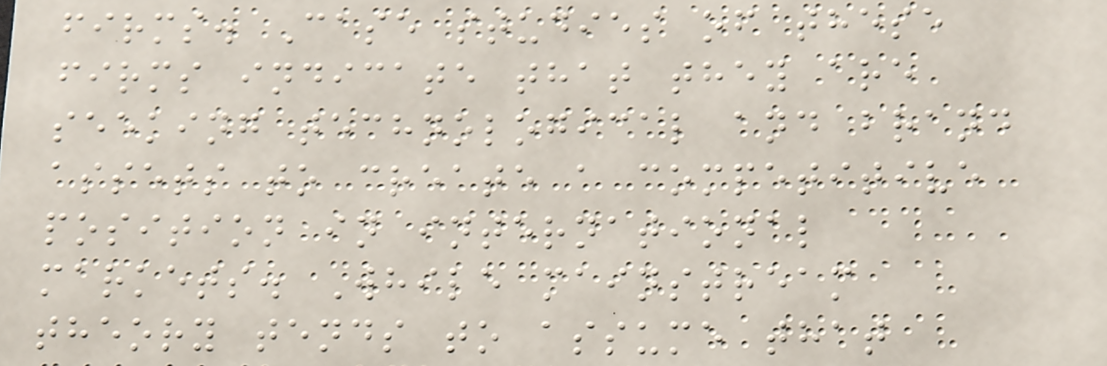firms. Case studies of these
firms indicate that they are
seeking technological and brand
assets to create a competitive
position in international
markets. While mainstream
theory tends to assume that
